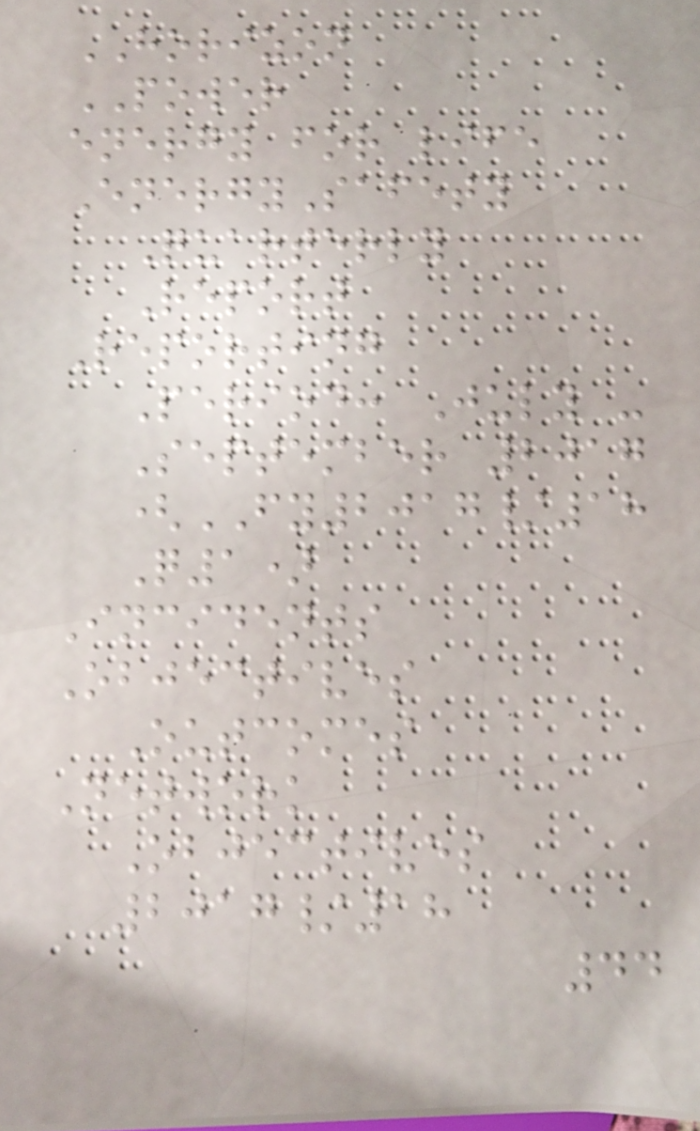HORIZON
POWER
energy for life
EnergySafety
Quarterly
Report
Reporting
Period: July -
September 2017
(FY2017/18
Q1)
Incidents
Objectives
Outcomes
Network
Objectives
2017/18
44
